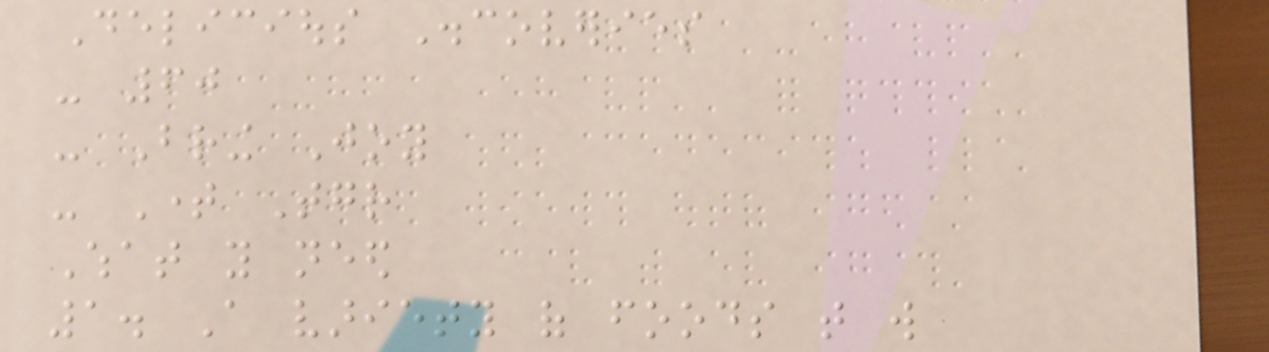Delicious Discoveries
- 60
- Bring Joy
- Time Together
What you need
1. A variety of foods that will
